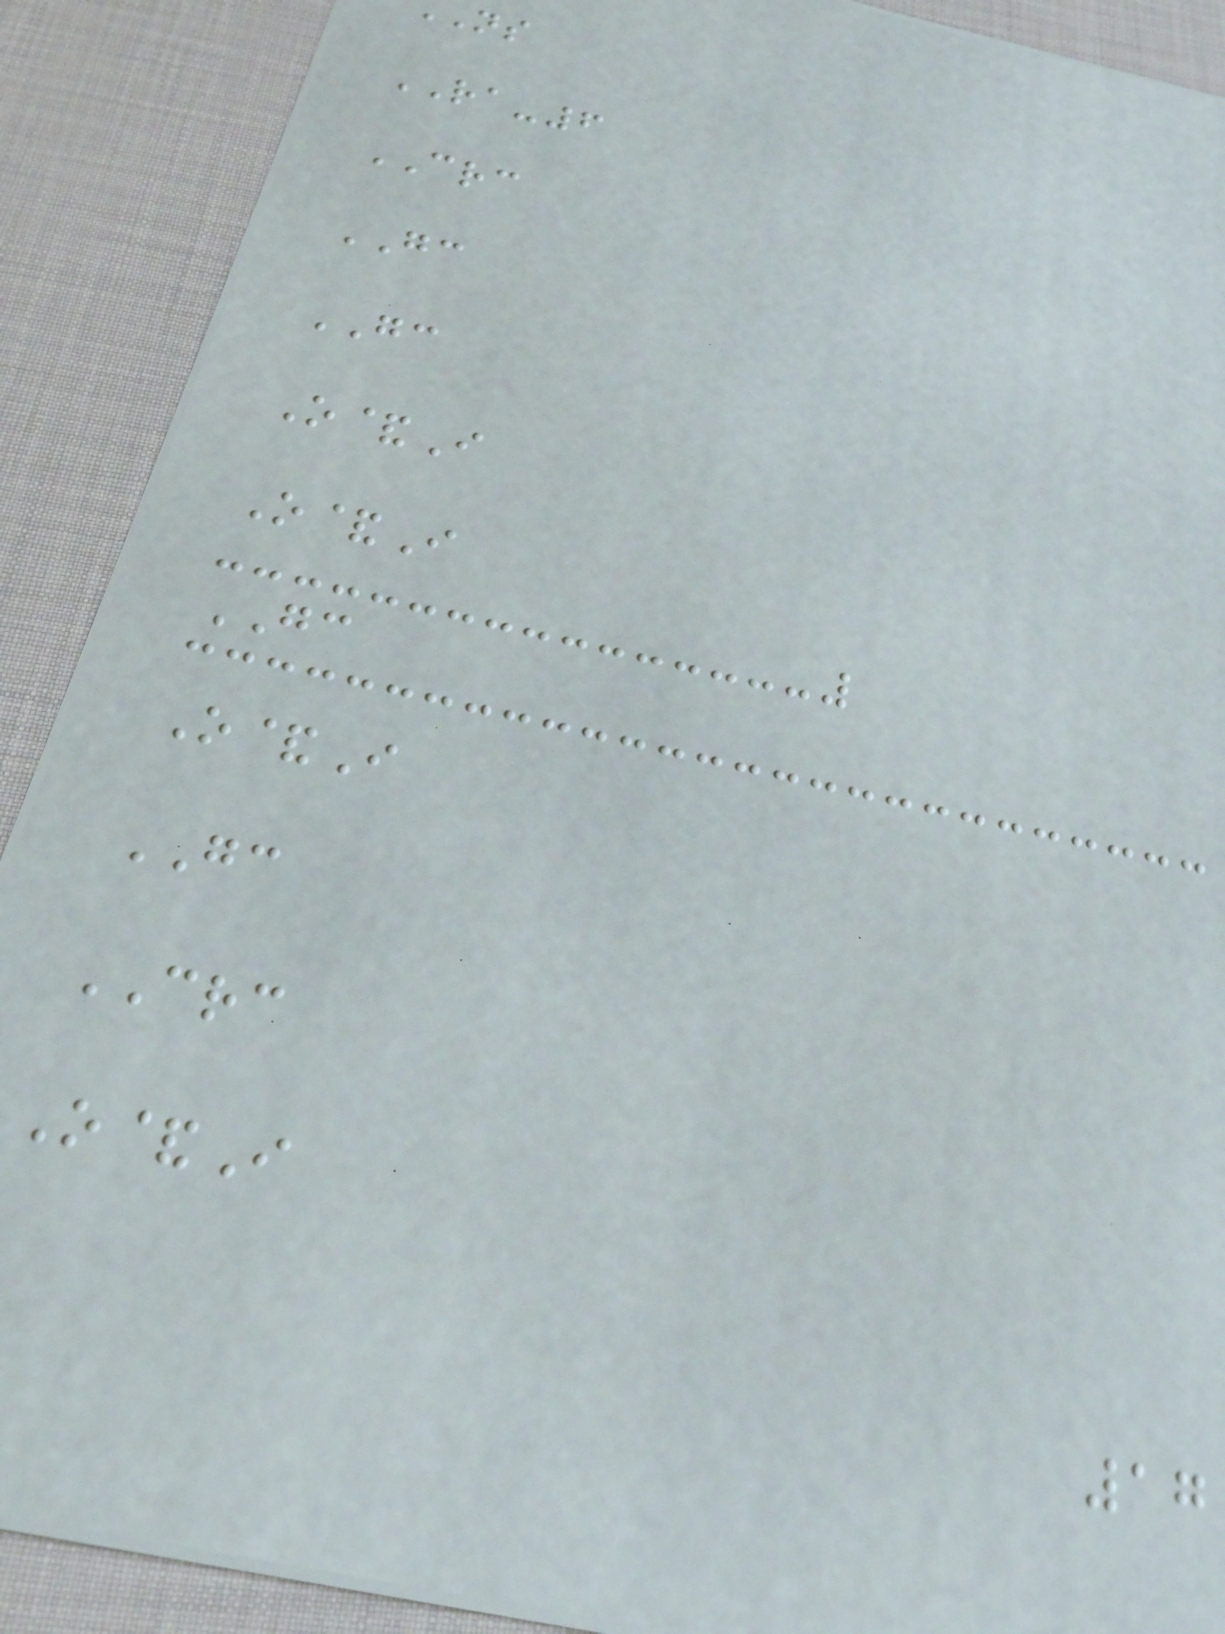RA-6
CRC
GC
GC
O&I
O&I
GC
O&I
GC
CRC
O&I
17
